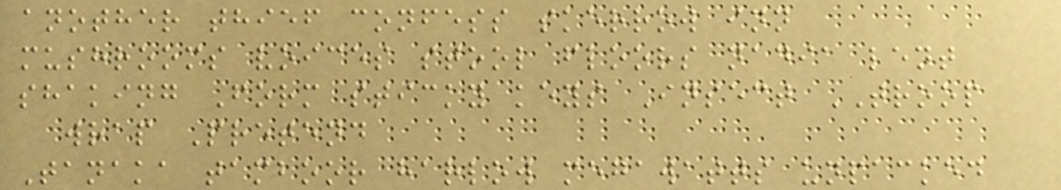another thief confess skerrow inn
mushrooms voices stool floors nadia lent
shaking Form sticky keys Insect TROOP
wrap Pretend
Tanaka tamboor harlow megawatts unpacked
